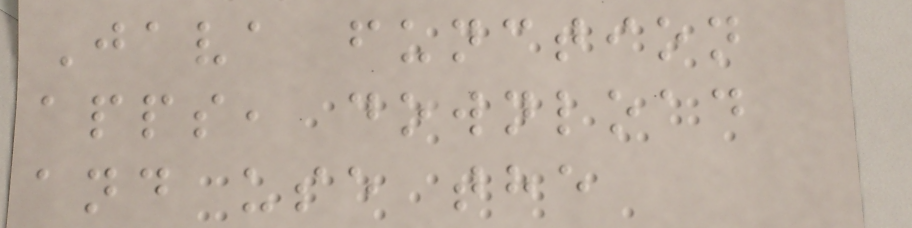Java function
apps, download
and use the
